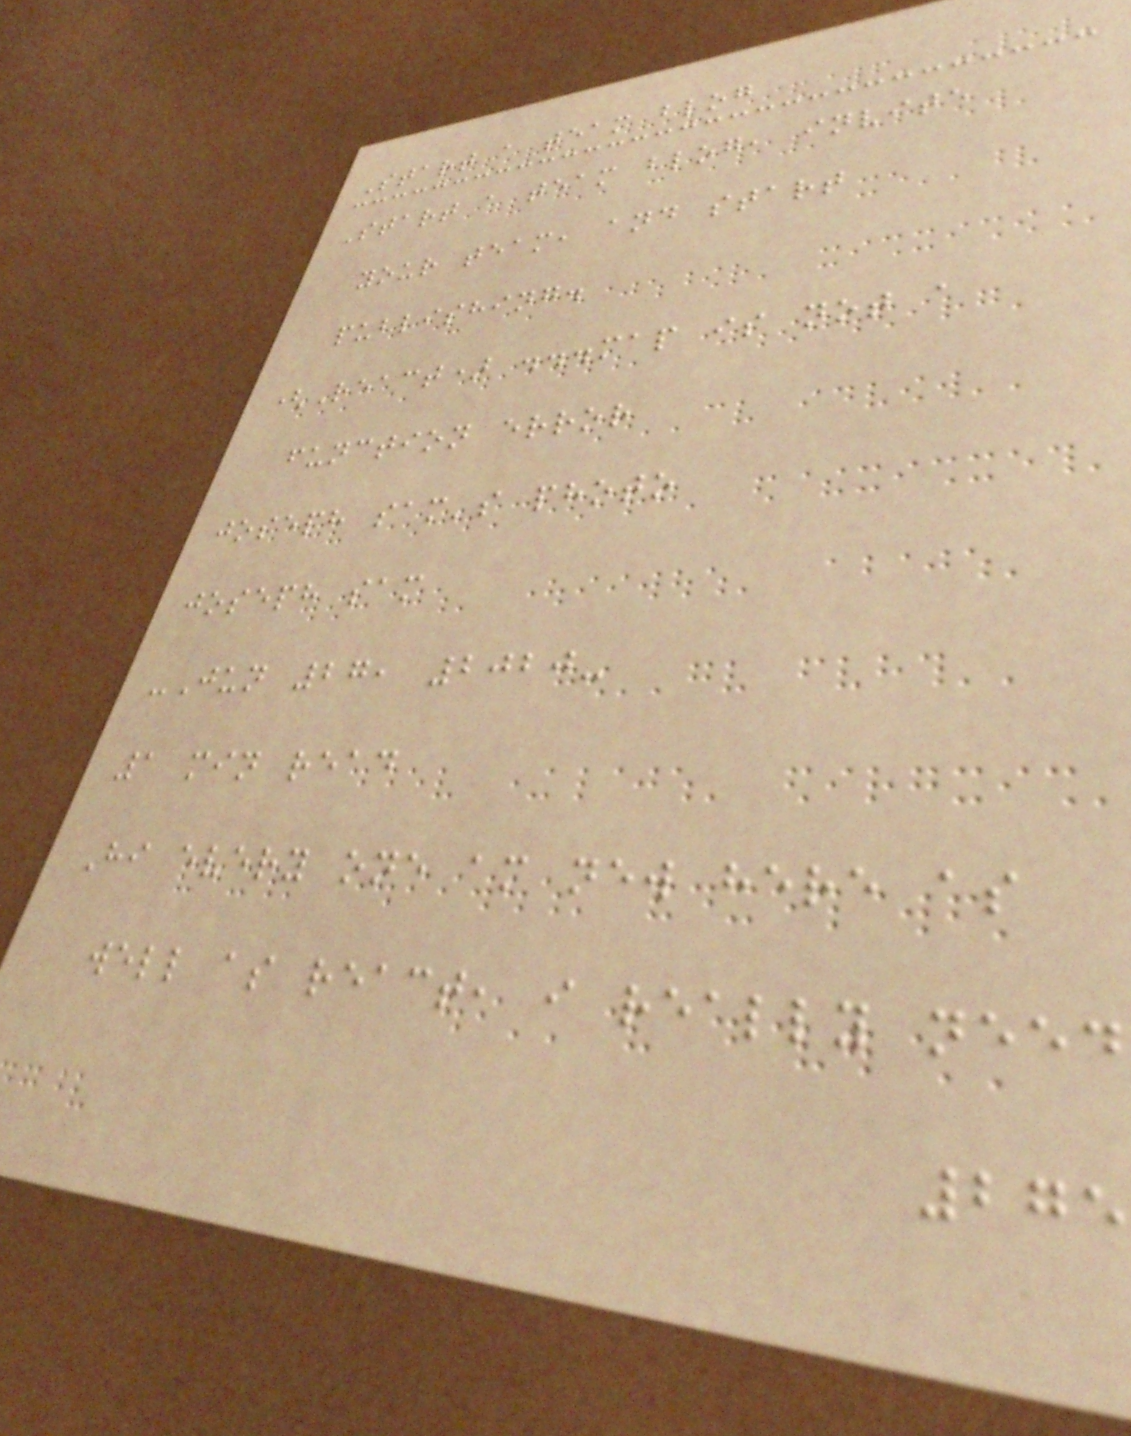Start a team blog
Start a team blog, invite
your team, and start
publishing.
(React) ...map is not a
function error
joseph sam's photo
joseph sam
-Jun 27, 2020-
1 min read
Hi every one am new here as
well as react, i really need
275
